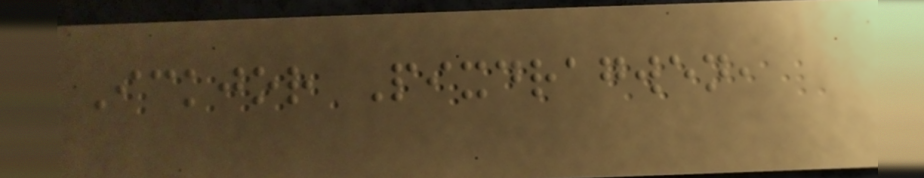Ickjor Pixdragwen,
